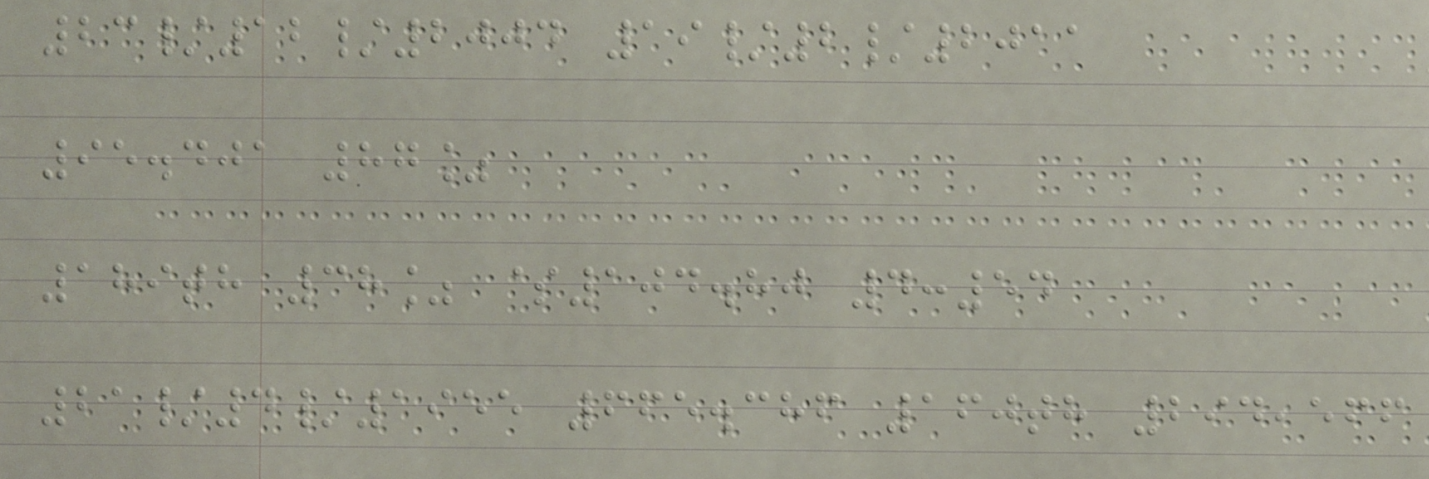23/12/2004 19/2/2011
95.401 87%
189th 38% $104.80 4:54
21/4/1955 665.386 160th 294,566
